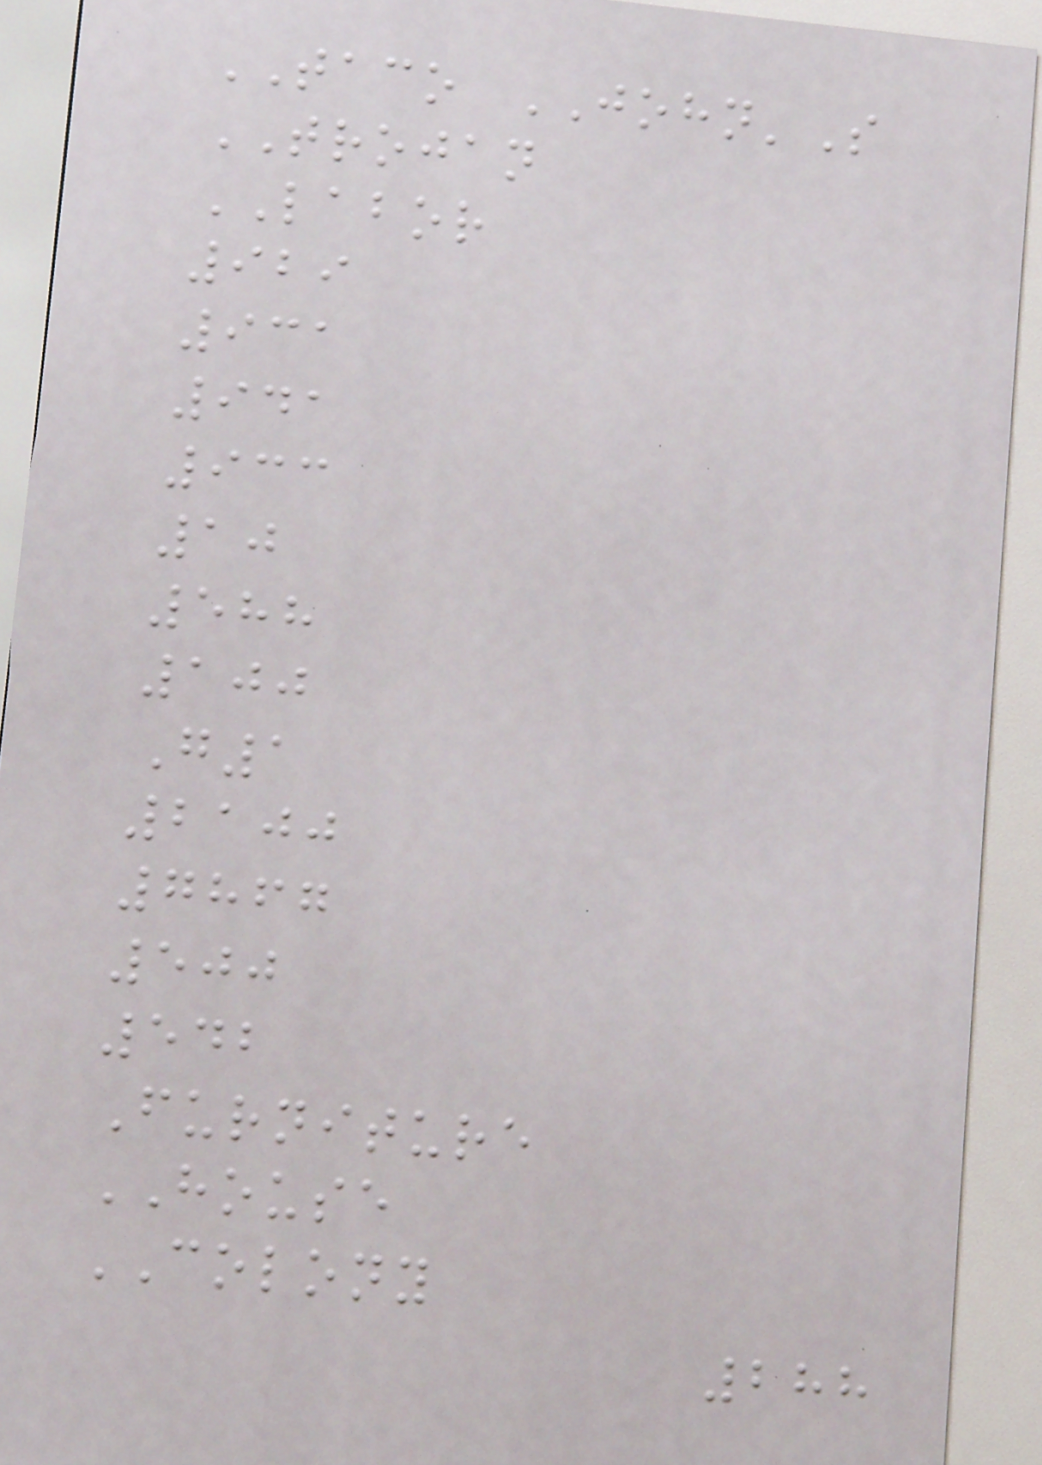TACO JOHN'S
TROJAN
LABOR
929
931
941
933
10
588
100
G1
2100
7867
500
542
Furniture
HOUSE
COLONY
288
